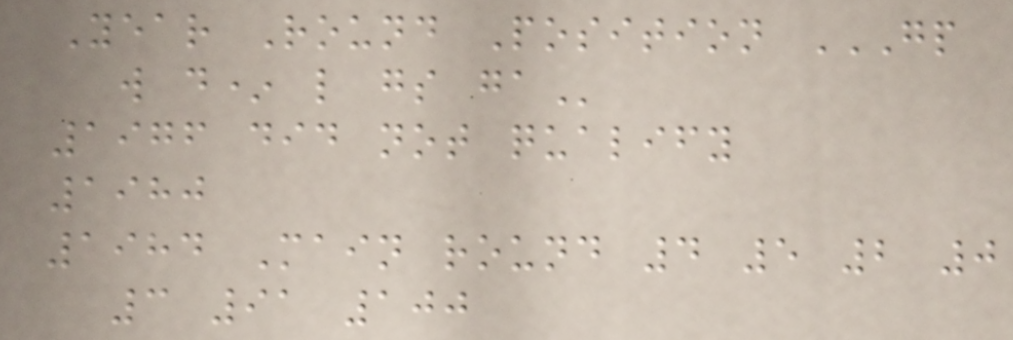Year Round Position GP
W D* L GS GA
1976 did not qualify
1980
1984 Main round 4 5 2 0
3 91 100
